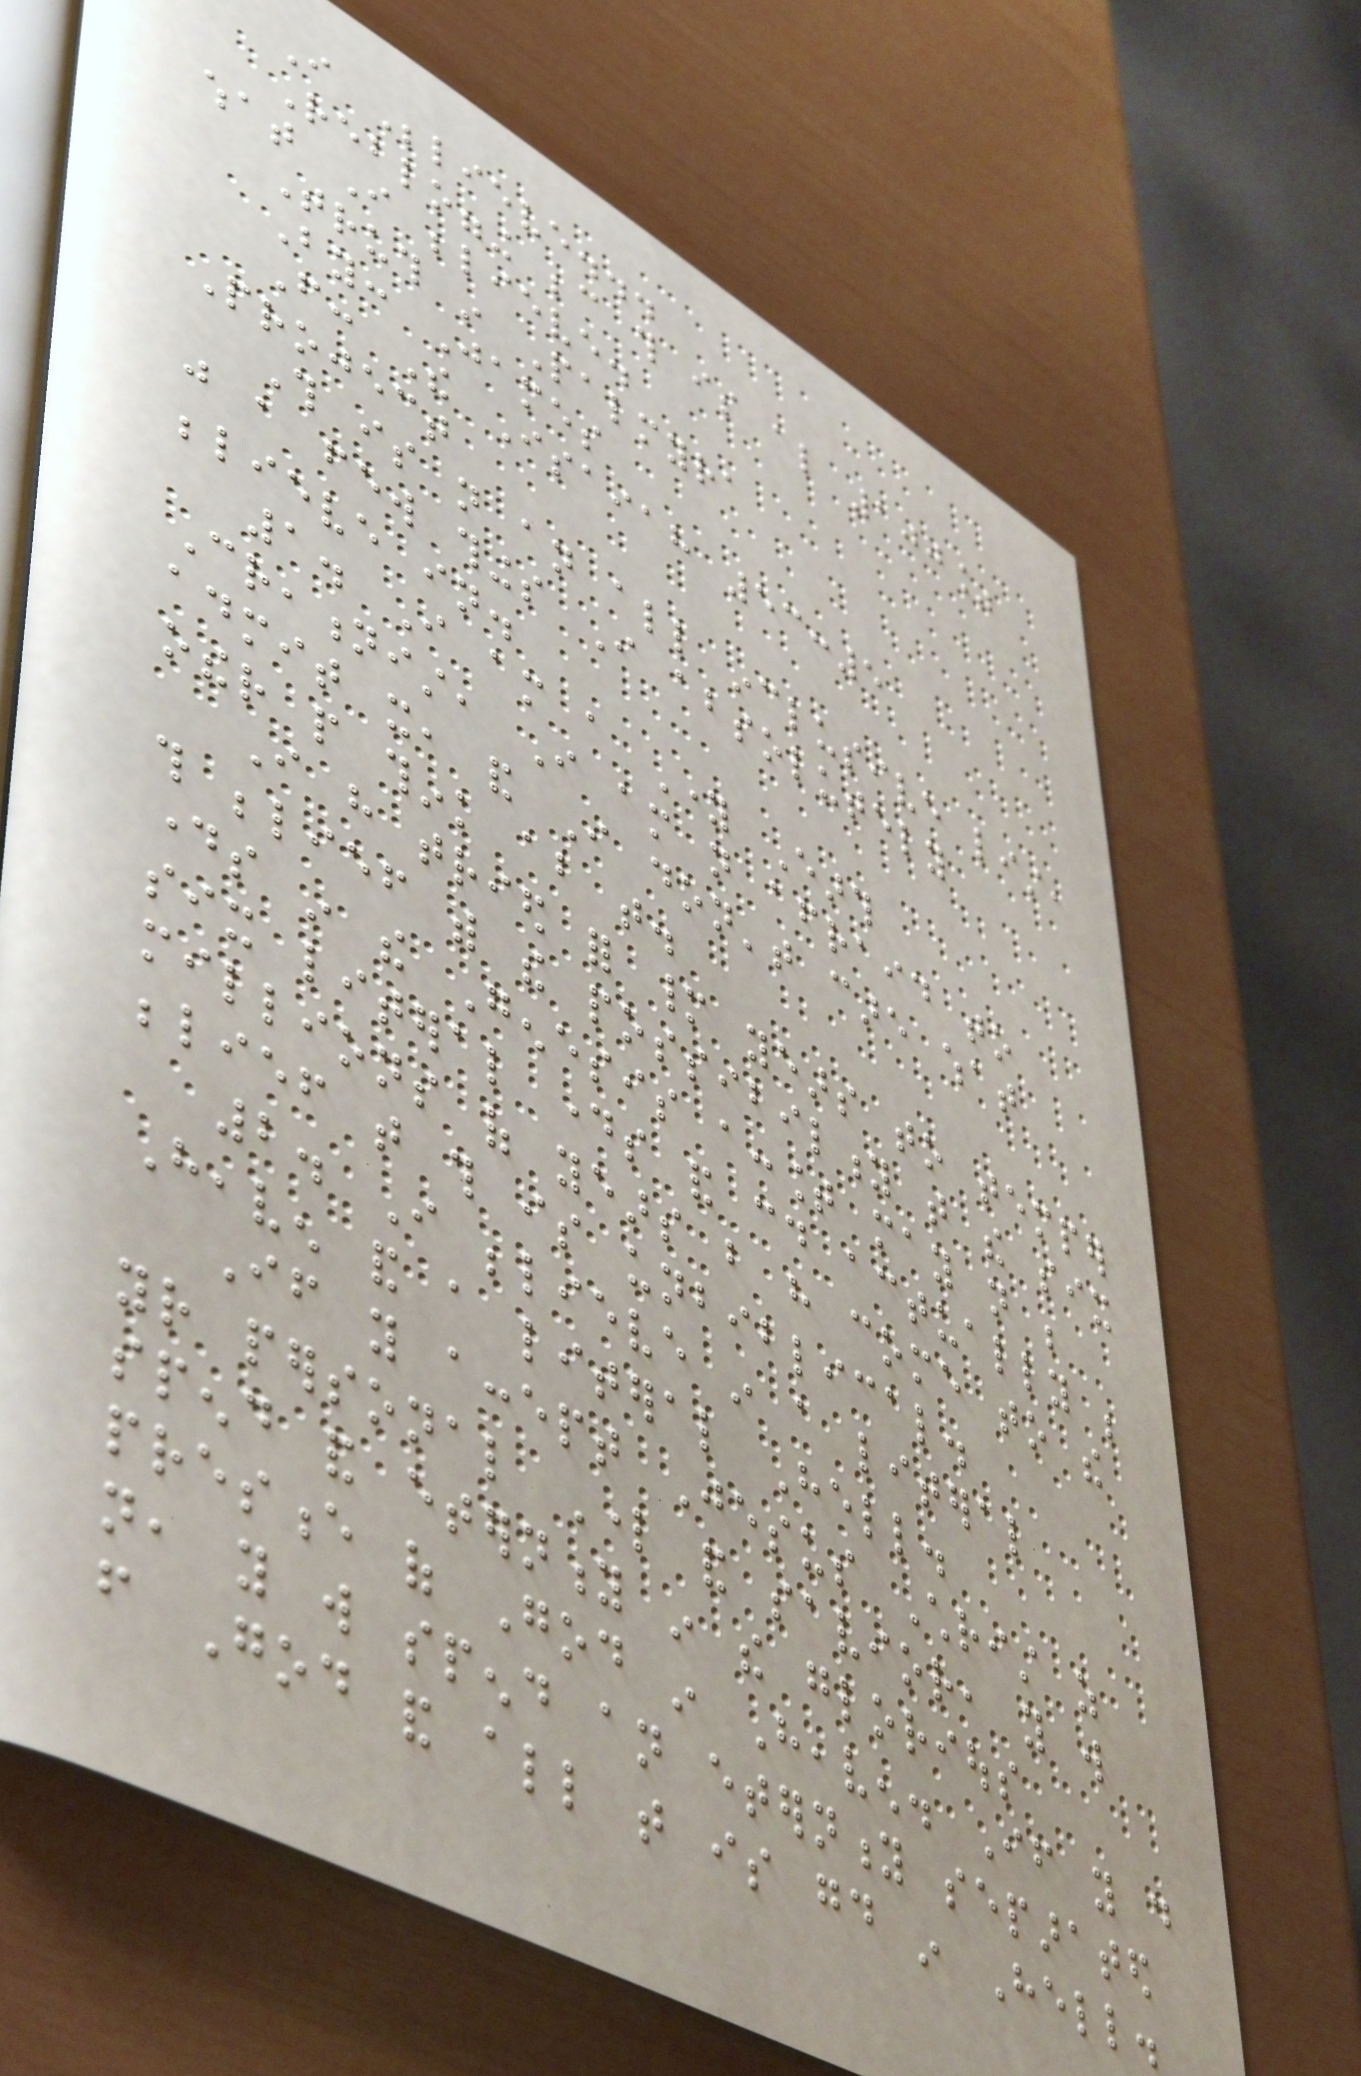I Believe...
Reblogging because this is also 100%
what I believe.
Truth in Palmyra
By: James
From: The Isaiah 53:5
Project
This is not an all inclusive list,
just a few things I absolutely
believe in.
1. I am a Young Earth
Creationist, I am not afraid to
admit it, and I don't care what
other people think about that.
I have tried for many years to temper
this belief with the possibility that the six
days in the Genesis account may not be
six literal days and could actually be
millions of years but have come to the
belief that this is unbiblical.
2. I believe in a literal
Heaven and a literal Hell.
If you accept Jesus Christ as
your personal Lord and savior, you will
spend and eternity in the glorious
presence of God in Heaven. If you do
not, you will spend an eternity separated
from God and all that is good in Hell.
